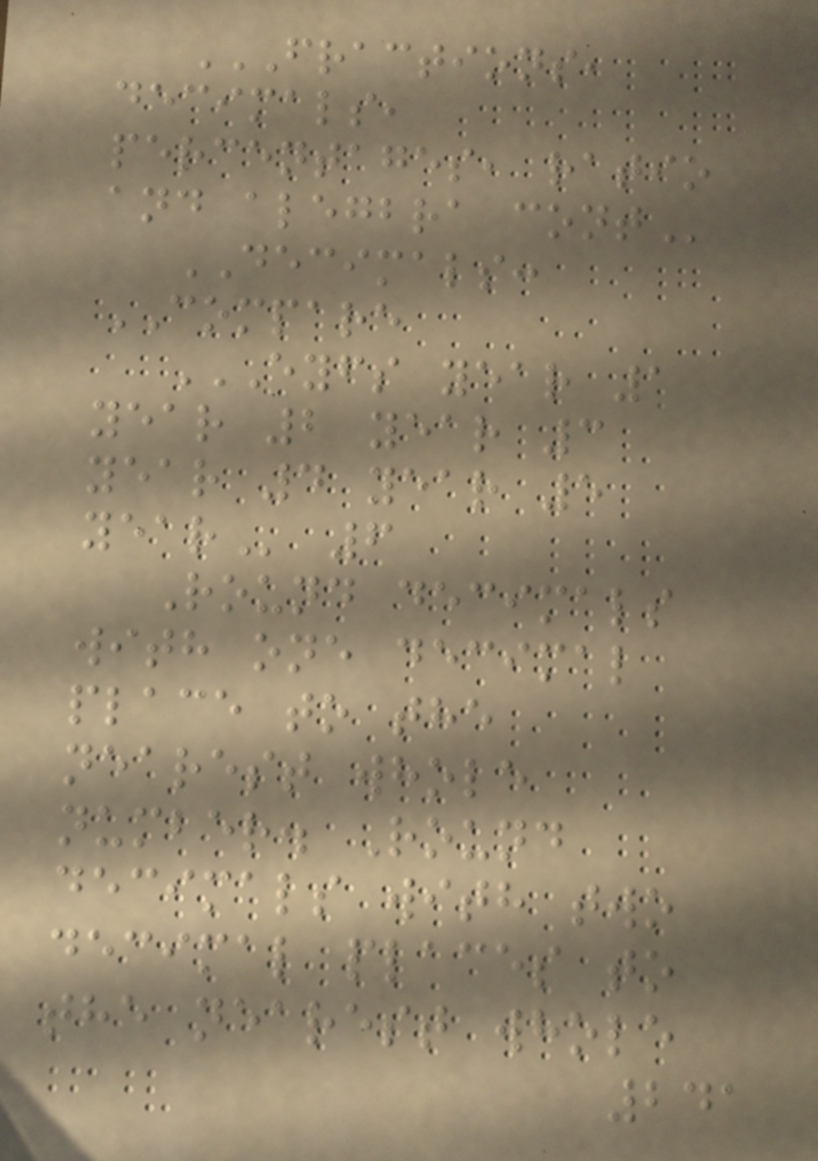FRACTIONS,
DECIMALS,
PERCENTAGES, RATIO
AND ALEGBRA CONT
DECIMALS:
COMPARE
EYFS YEAR 1
YEAR 2 YEAR 3
YEAR 4 YEAR 5
YEAR 6
Round decimals
with one decimal
place to the
nearest whole
number. Round
decimals with two
decimal places to
the nearest whole
241
